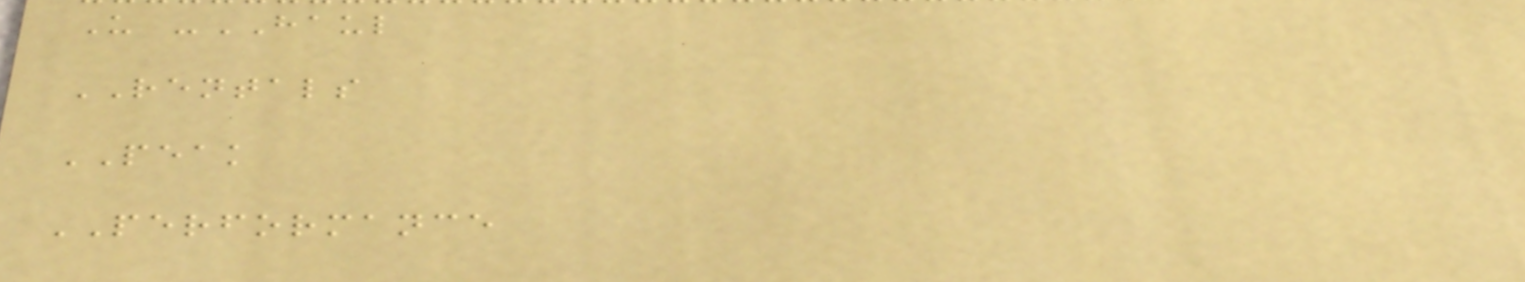U -HAUL
RENTALS
PEAK
PERFORMANCE
